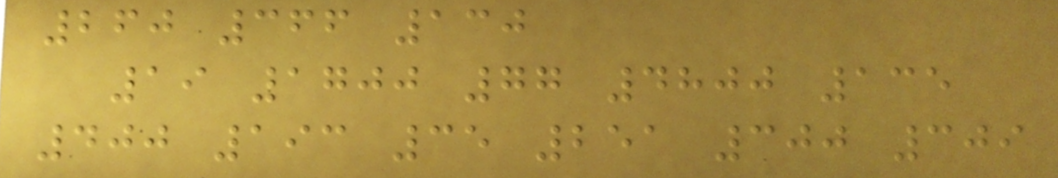260 366 130
19 1700 77 4800 135
400 193 35 251 300 309
